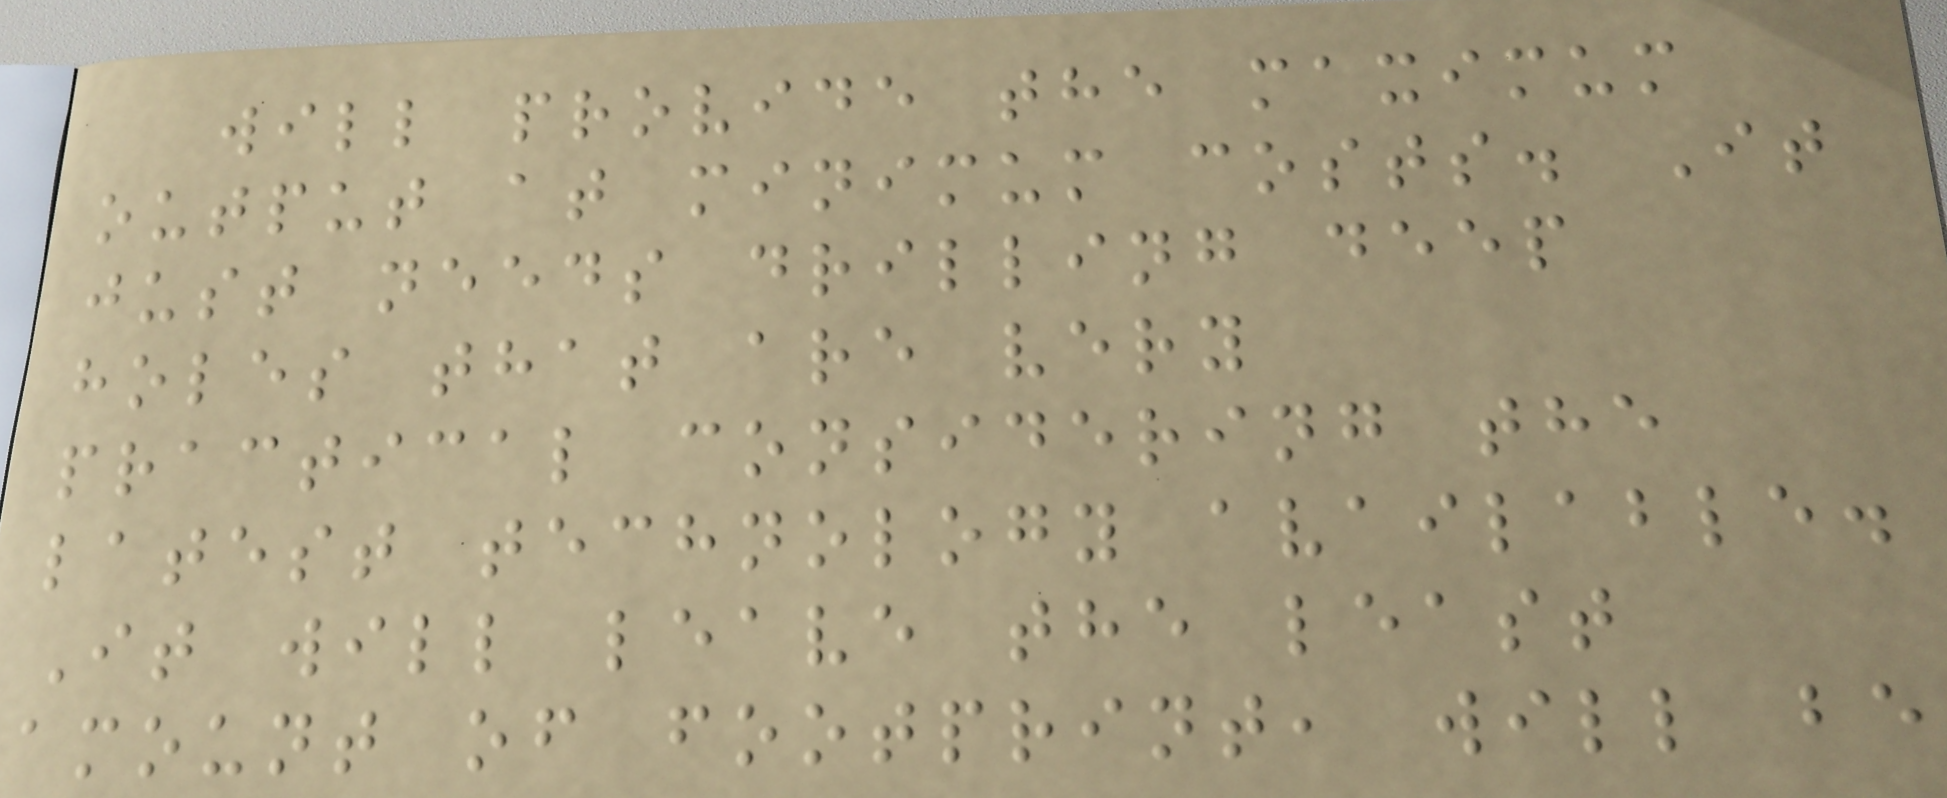will provide the maximum
output at minimum costs. It
just needs drilling deep
holes that are very
practical considering the
latest technology available.
It will leave the least
amount of footprint, will be
